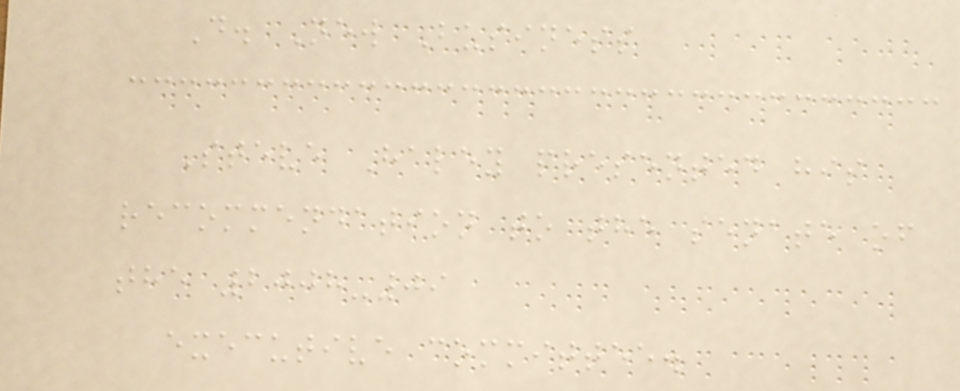D. New Business
Steve Haley presented his
recommendation to the senate of
the 2008-09
executive committee.
